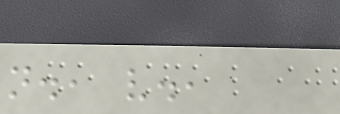n., v.,
